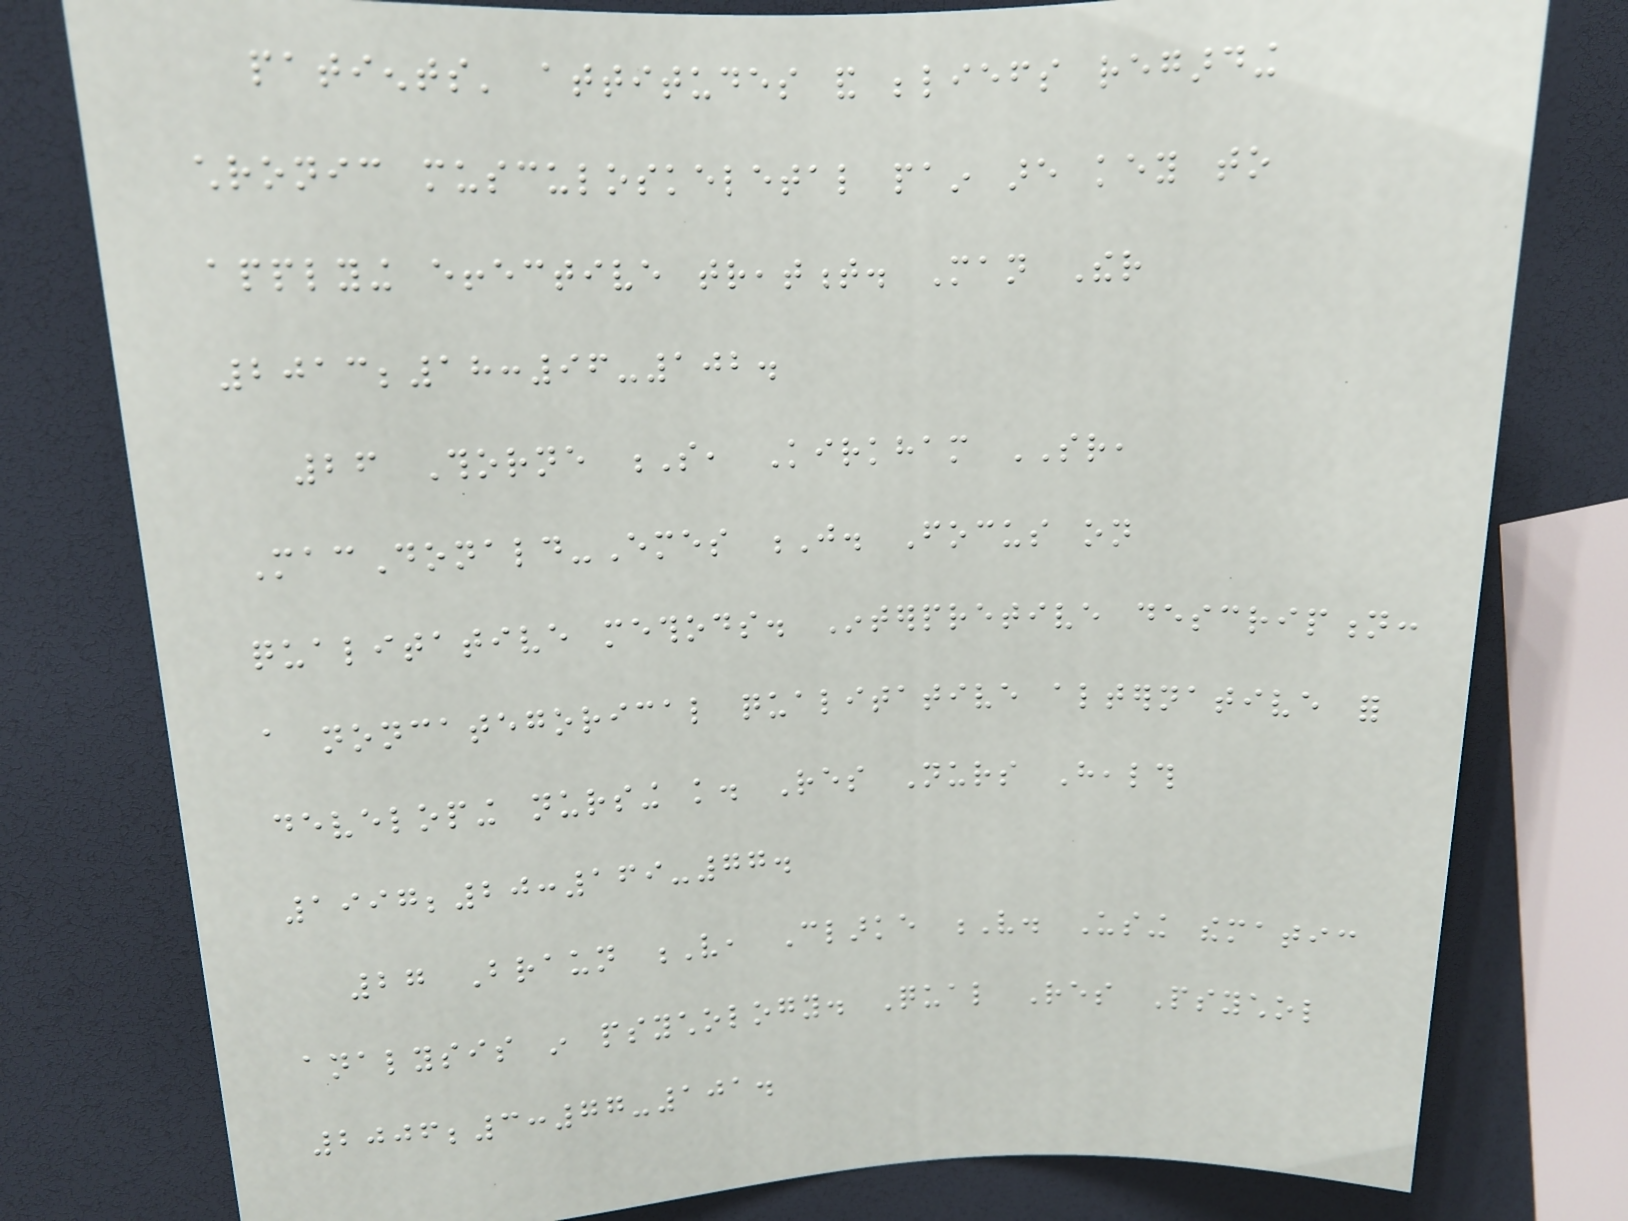patients' attitudes and beliefs regarding
chronic musculoskeletal pain are key to
applying effective treatment. Man Ther
2013;18:96-102.
26 Thorne S, Kirkham SR,
MacDonald-Emes J. Focus on
qualitative methods. Interpretive description:
a noncategorical qualitative alternative for
developing nursing knowledge. Res Nurs Health
1997;20:169-77.
27 Braun V, Clarke V. Using thematic
analysis in psychology. Qual Res Psychol
2006;3:77-101.
